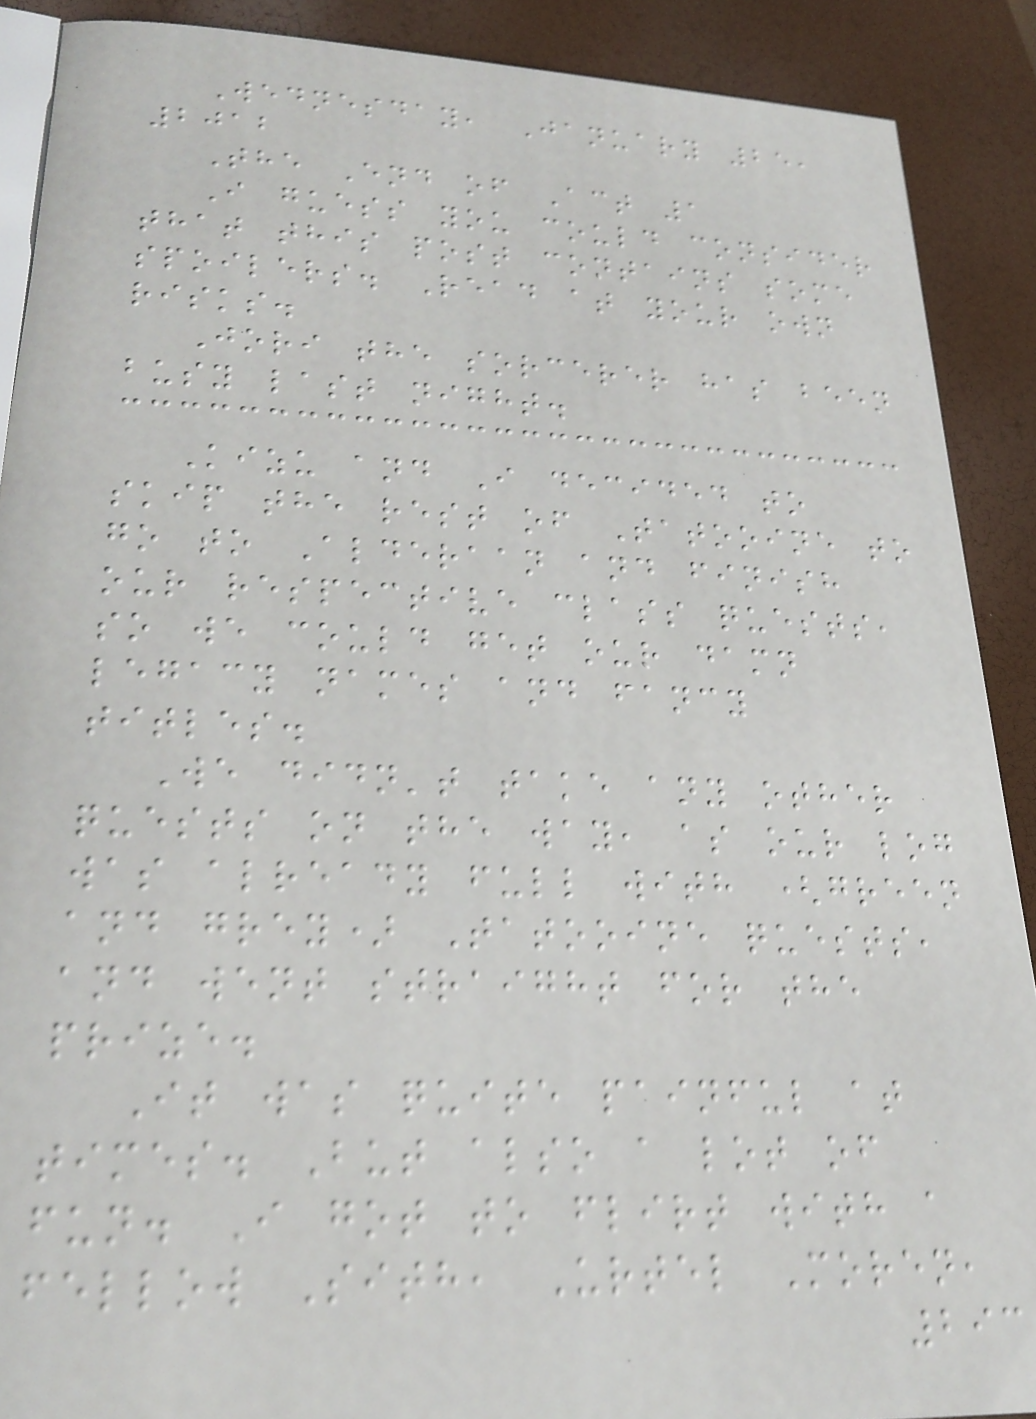Wednesday, January 25,
2012
The End of Act 1
I guess you could consider
that this post contains some
spoilers. Read at your own
risks.
Jori the sorcerer has been
busy last night.
Kizu and I decided to
skip the rest of Tatooine to
go to Alderaan and finish
our respective class quests,
so we could get our damn
legacy names and fancy
titles.
We didn't take any other
quests on the way, as our log
was already full with (green
and grey) Tatooine quests,
and went straight for the
prize.
It was quite painful at
times. But also a lot of
fun. I got to flirt with a
fellow Sith, Urtel Moren,
293
